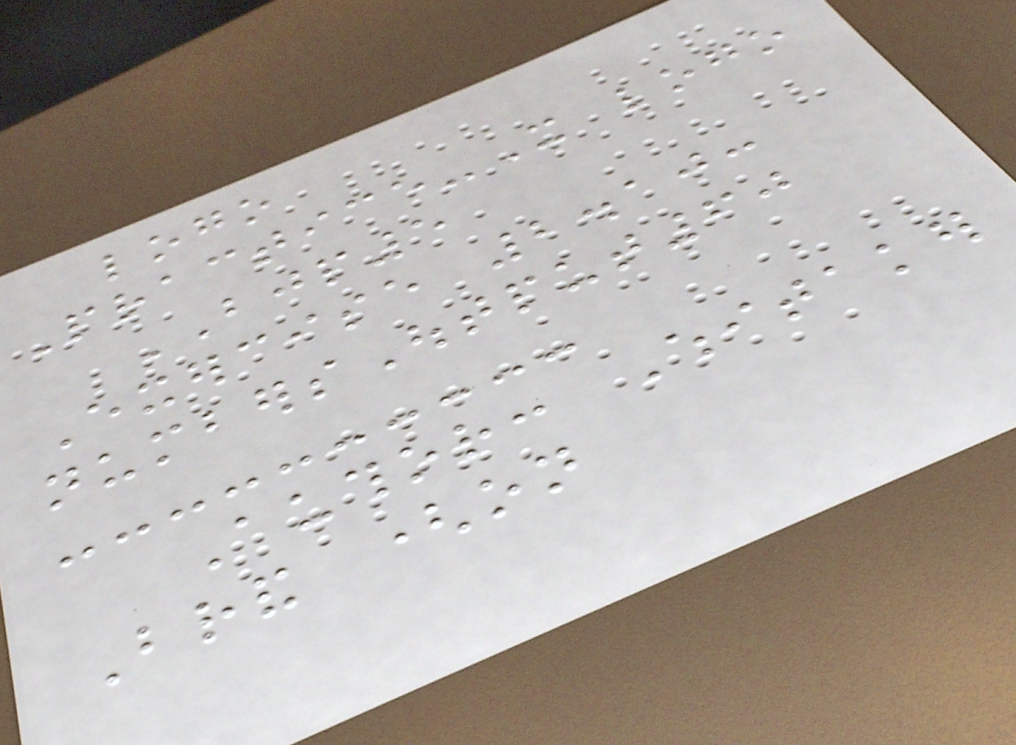logo
Practice-It logo
BJP5
Exercise 2.10:
numbersOutput60
Author: Whitaker
Brand (on
